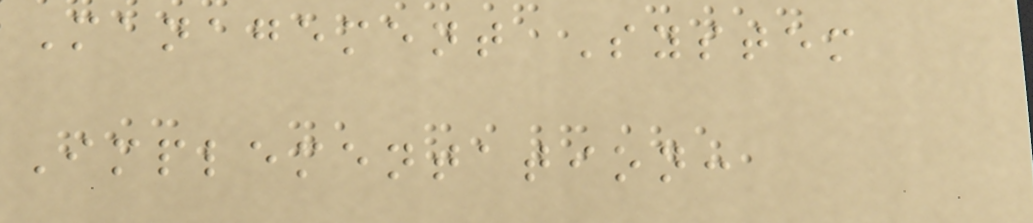Management System
Implementation:
